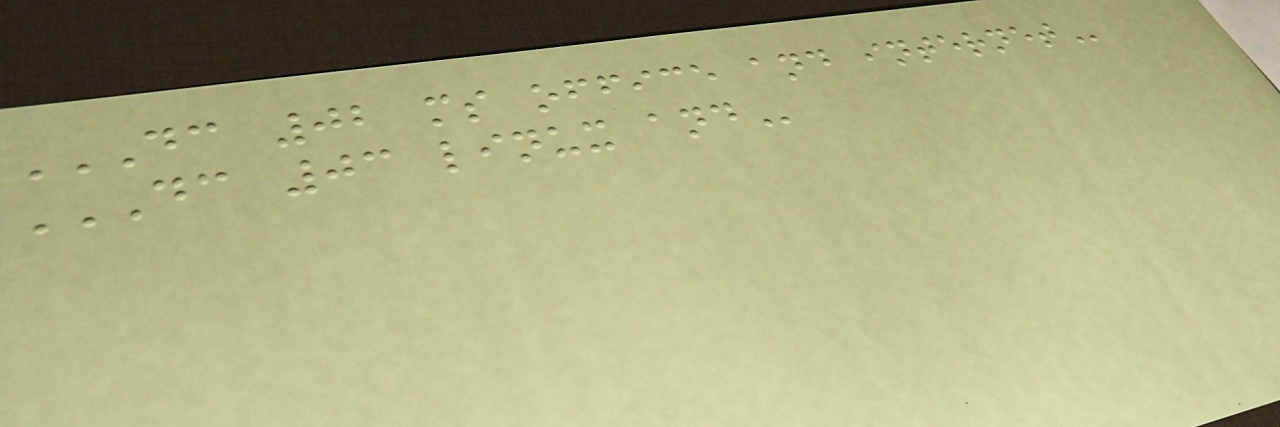DC 02 MS OFFICE AND INTERNET
DC 03 LINUX AND
